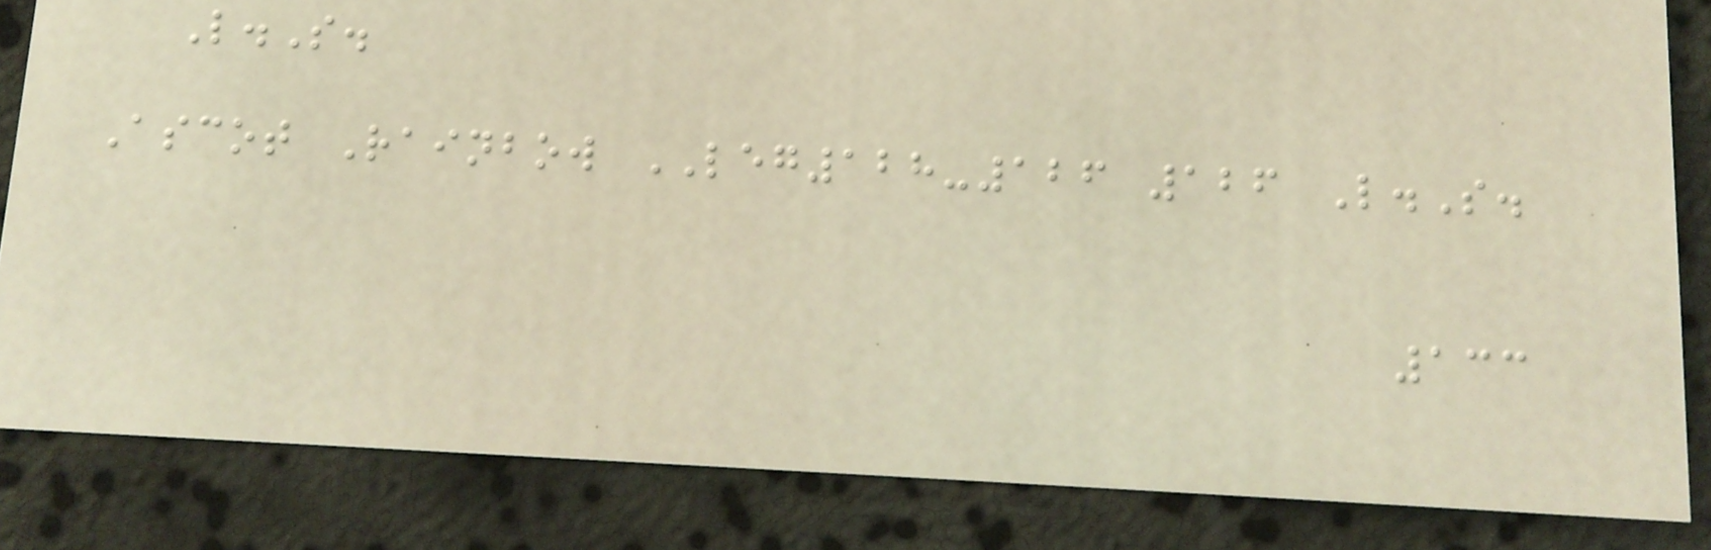L.S.
Ascot Rainbow LEG128-126 126 L.S.
133
